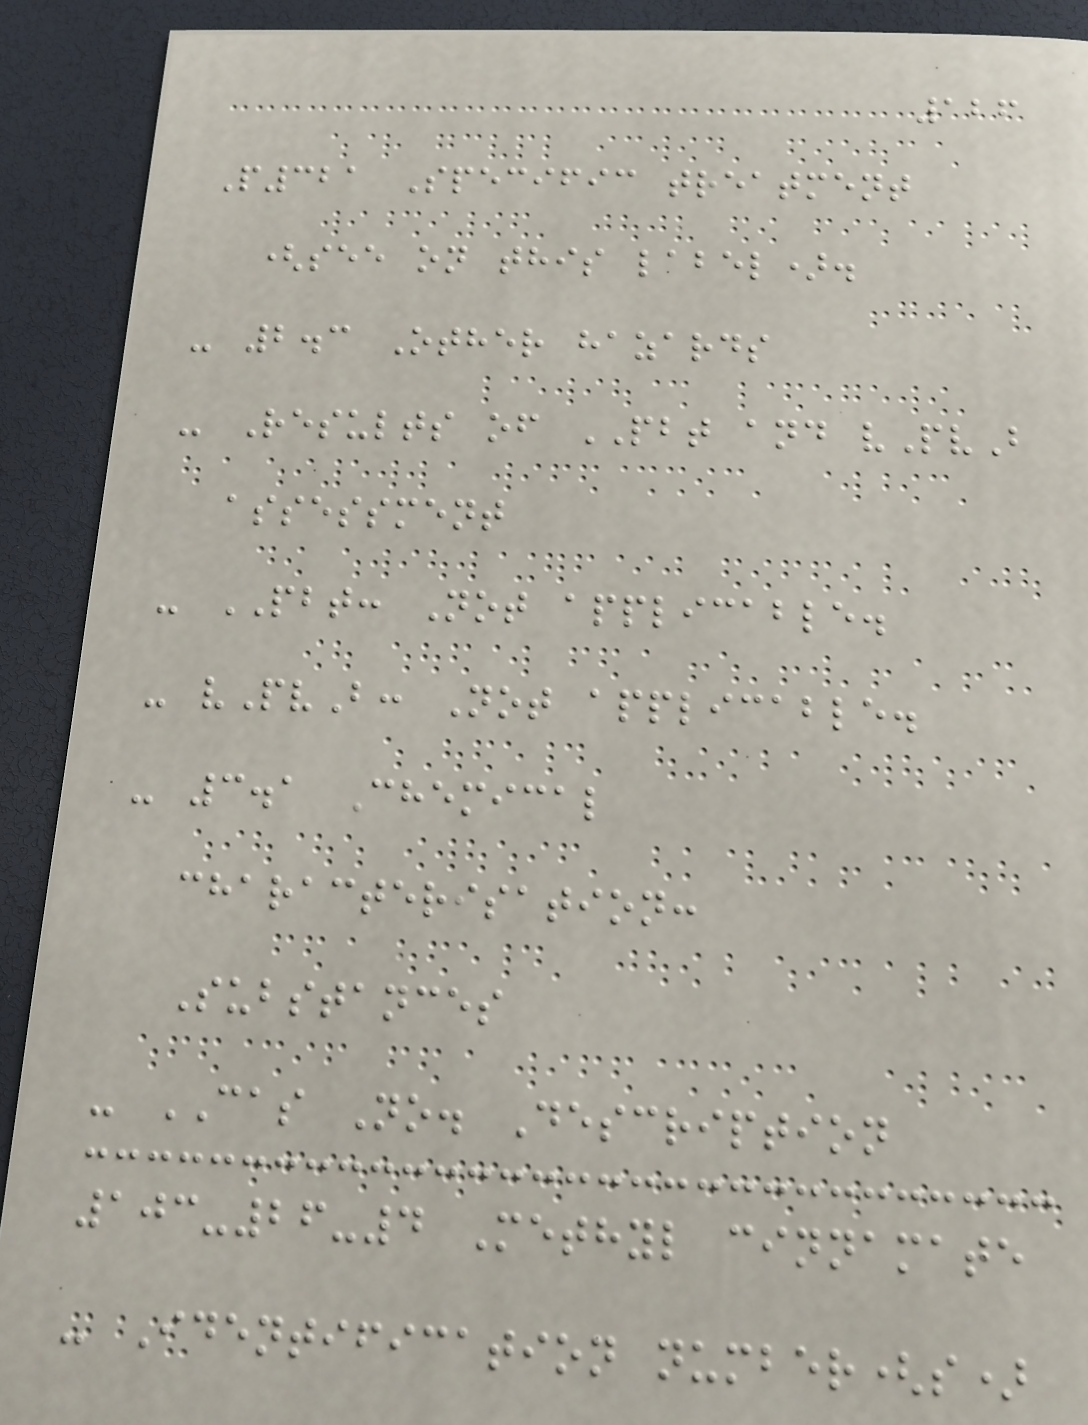126
P321 Specific treatment
(see on this label).
- 2.3 Other hazards
- Results of PBT and vPvB
assessment
- PBT: Not applicable.
- vPvB: Not applicable.
- 3.1 Chemical
characterisation:
Substances
- CAS No. Description
103-26-4 Methyl cinnamate
- Identification number(s)
